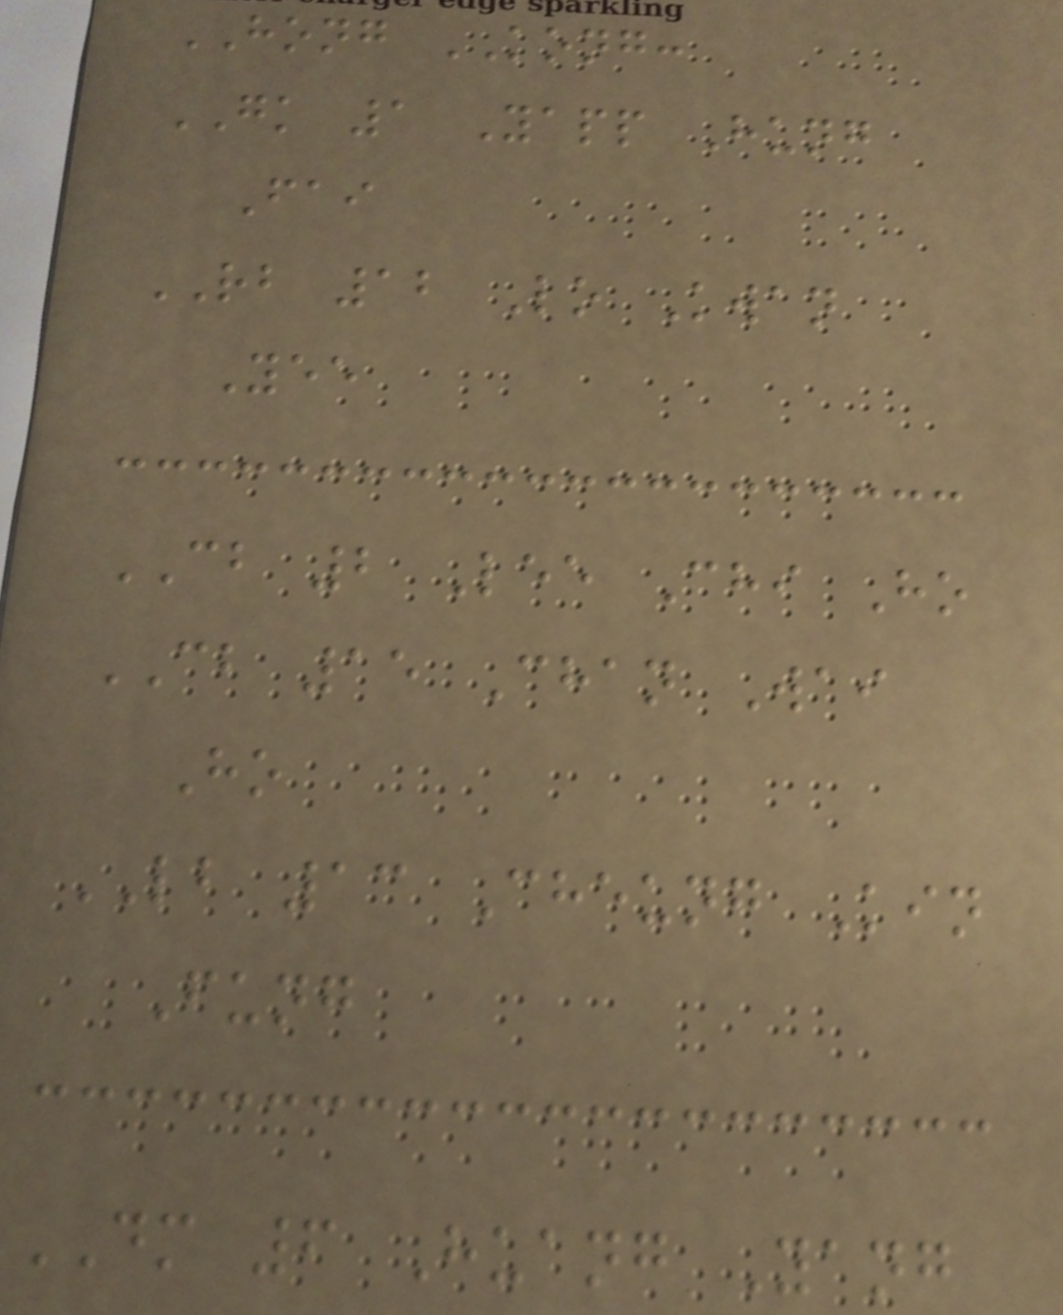HONG KONG:
GK 1 Yapp Hung
Fai
RB 12 Lo Kwan
Yee
CB 2 Lee Chi Ho
CB 15 Chan Wai
Ho
LB 13 Cheung Kin
Fung
DM 6 Huang Yang
